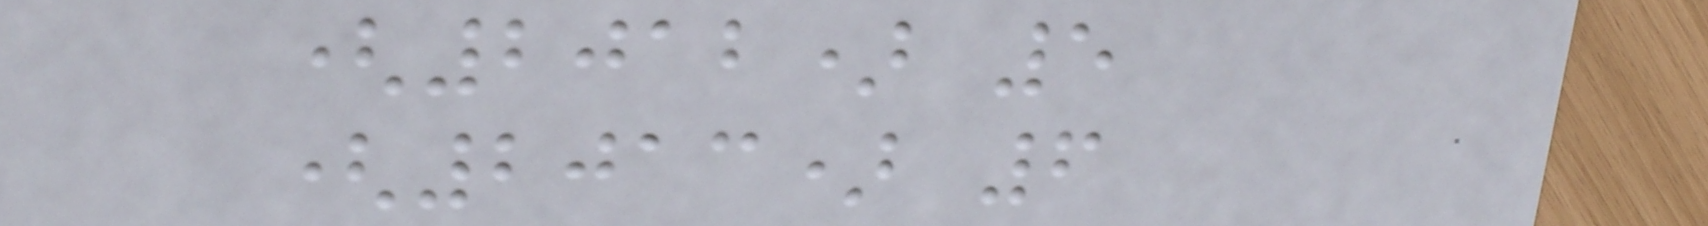(2012) 5
(2013) 6
